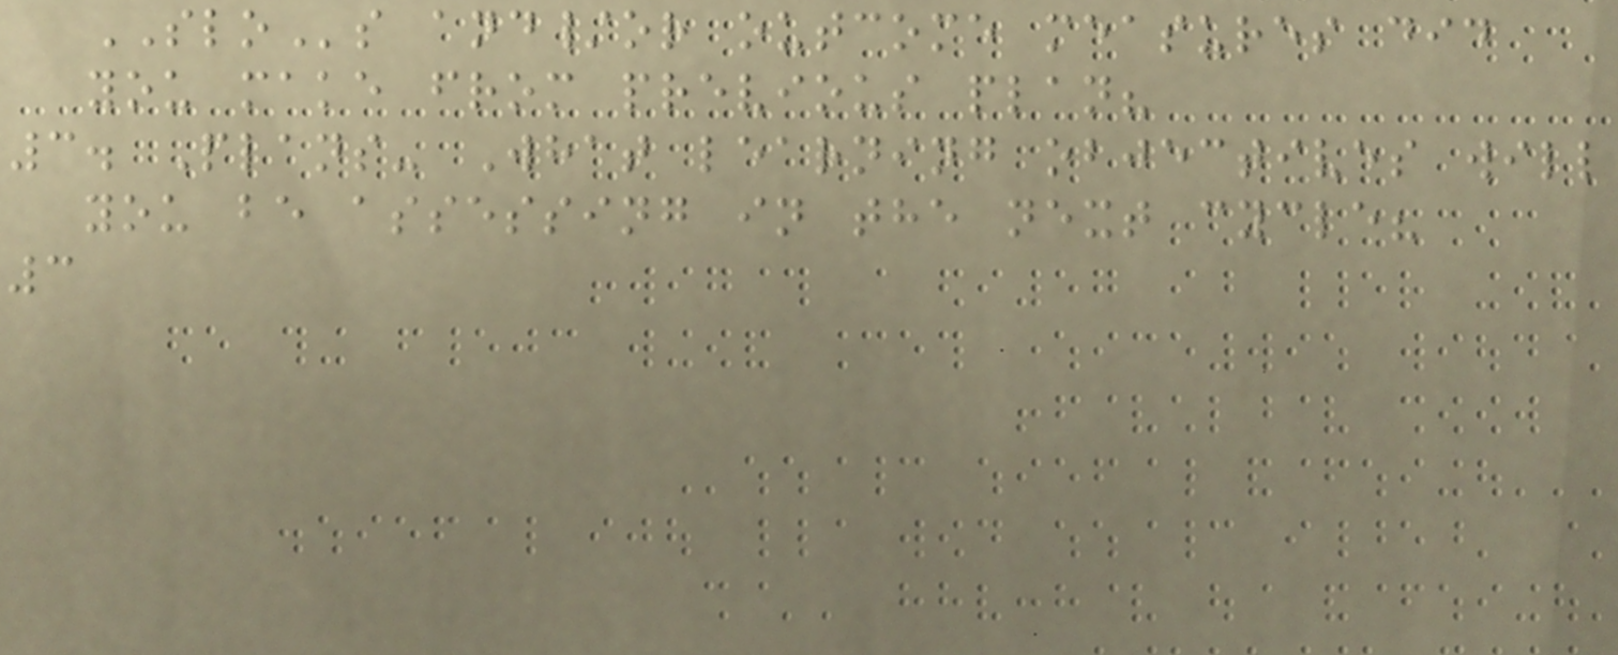SLOs and/or outcome measures did
you make from previous plan?
3. Plans- What learning objectives will
you be assessing in the next cycle?
3
